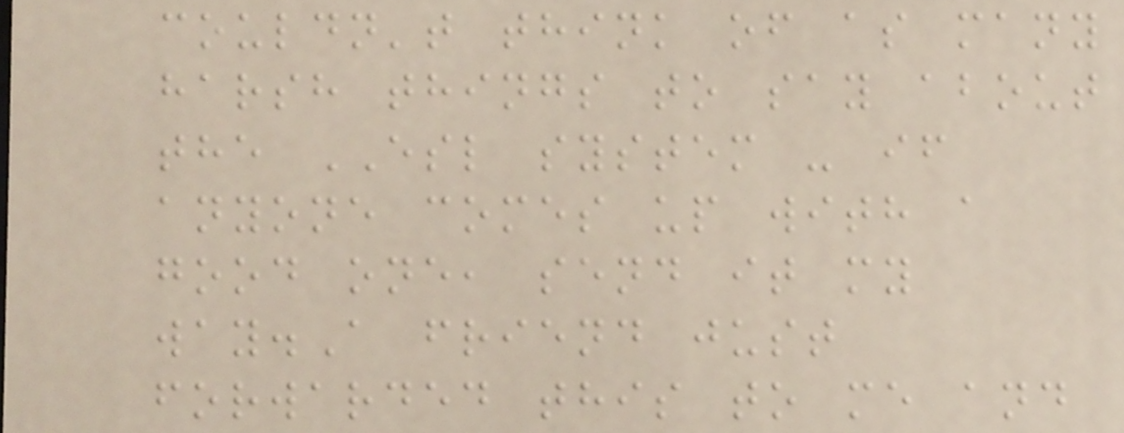couldn't think of as many
harsh things to say about
the ESL system - if
anyone comes up with a
good one, send it my
way.A friend just
forwarded this to me and
